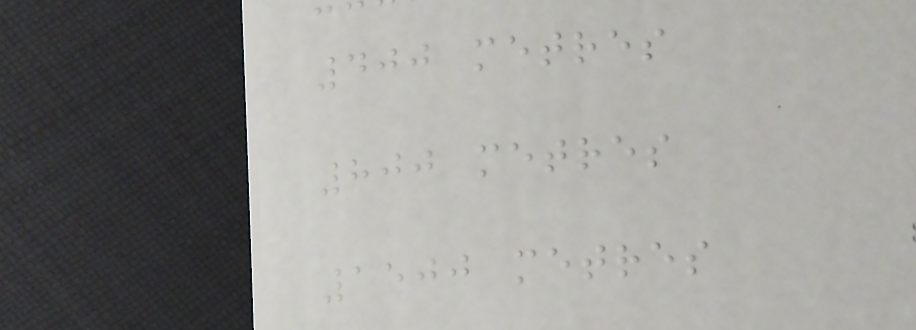400 metres
800 metres
1500 metres
